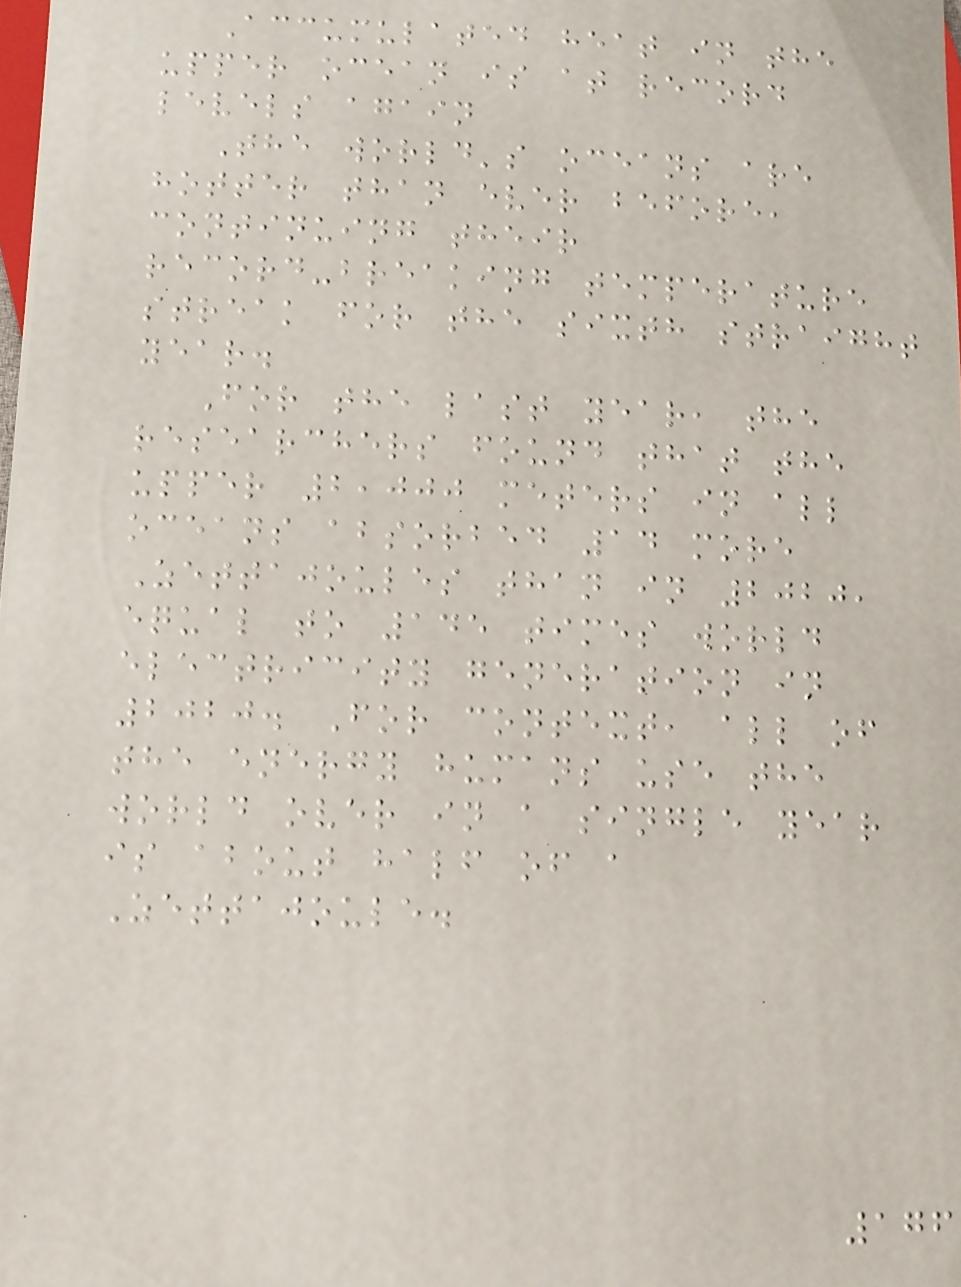Accumulated heat in the
upper ocean is at record
levels again
The world's oceans are
hotter than ever before,
continuing their
record-breaking temperature
streak for the sixth straight
year.
For the last year, the
researchers found that the
upper 2,000 meters in all
oceans absorbed 14 more
Zettajoules than in 2020,
equal to 145 times world
electricity generation in
2020. For context, all of
the energy humans use the
world over in a single year
is about half of a
Zettajoule.
176
